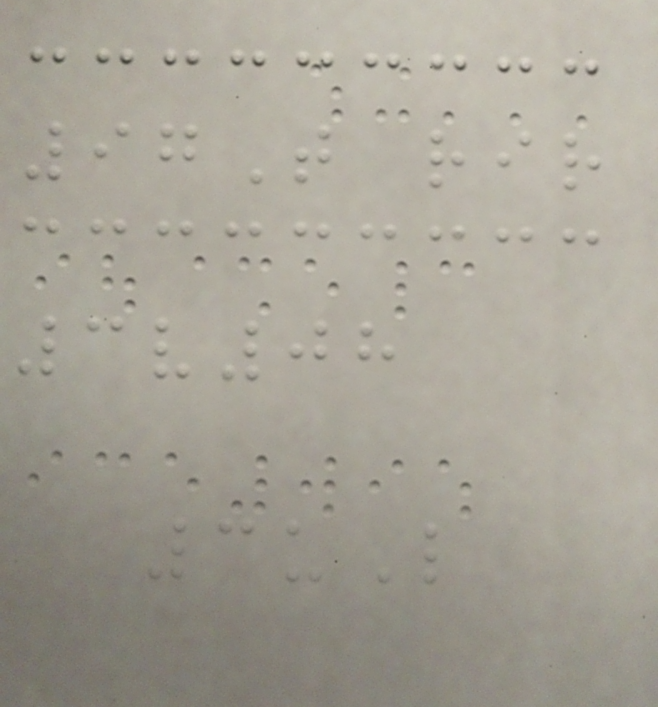97T rir
3v08
3uL
